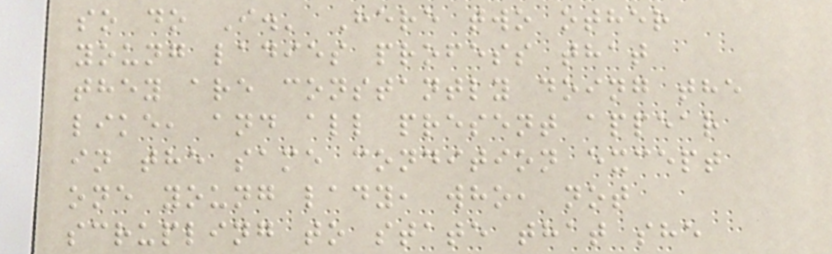so do I.' Here two other
young ladies profess that
they are constantly doing the
like, and all present appear
in the same condition except
one young lady, who, not
scrupling to state that she
